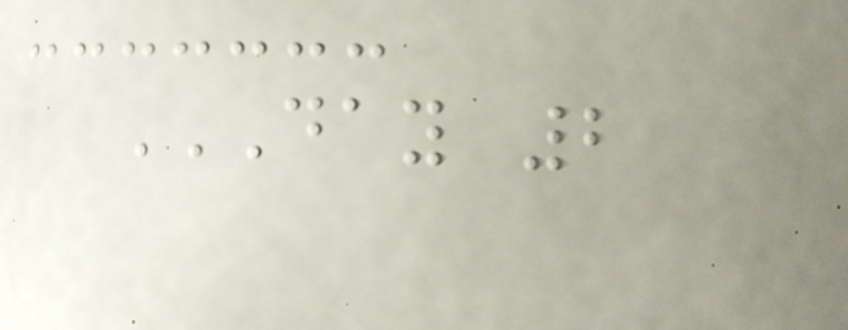DAY 2
